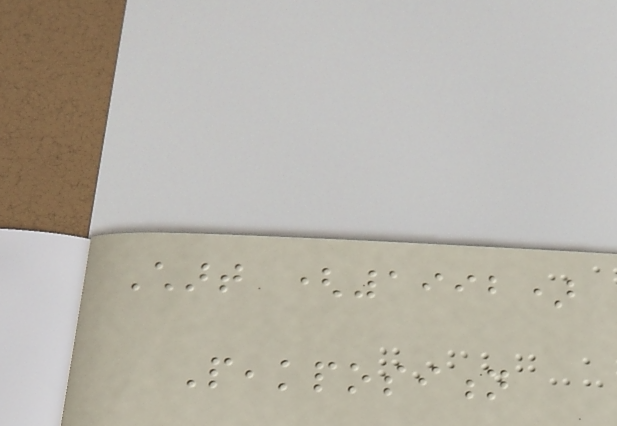Chart (1992)
Peakposition
